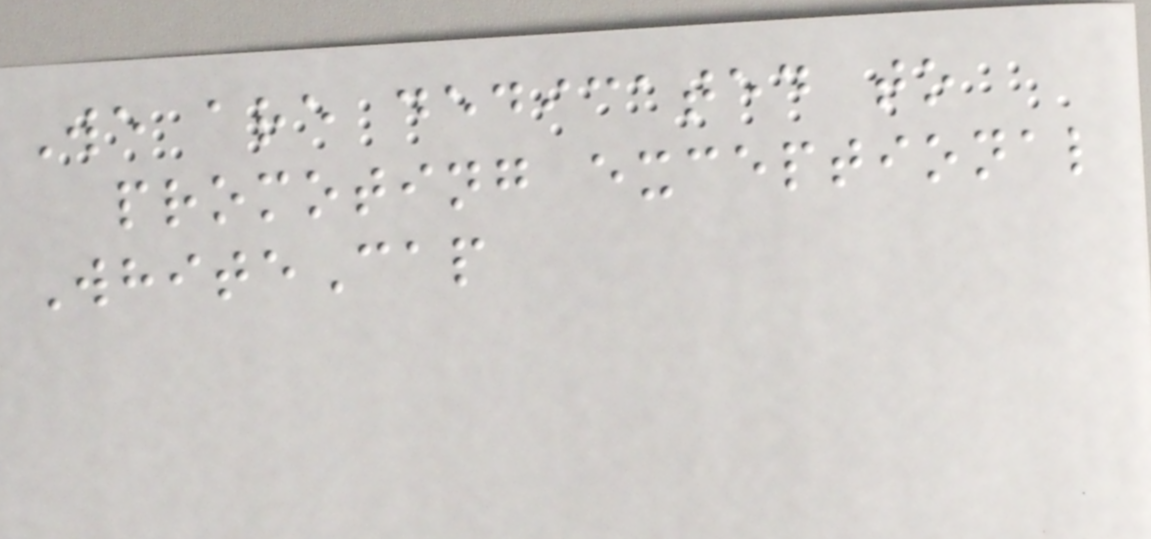We are dedicated to
promoting exceptional
WhiteCap
